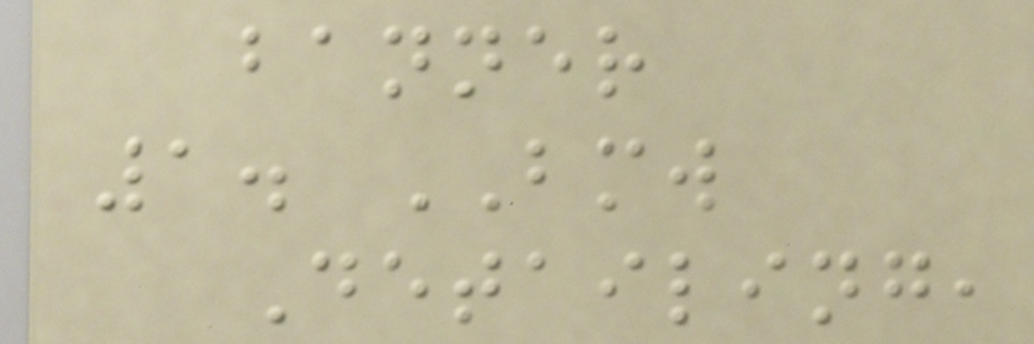banner
1. BMW
Detailing,
